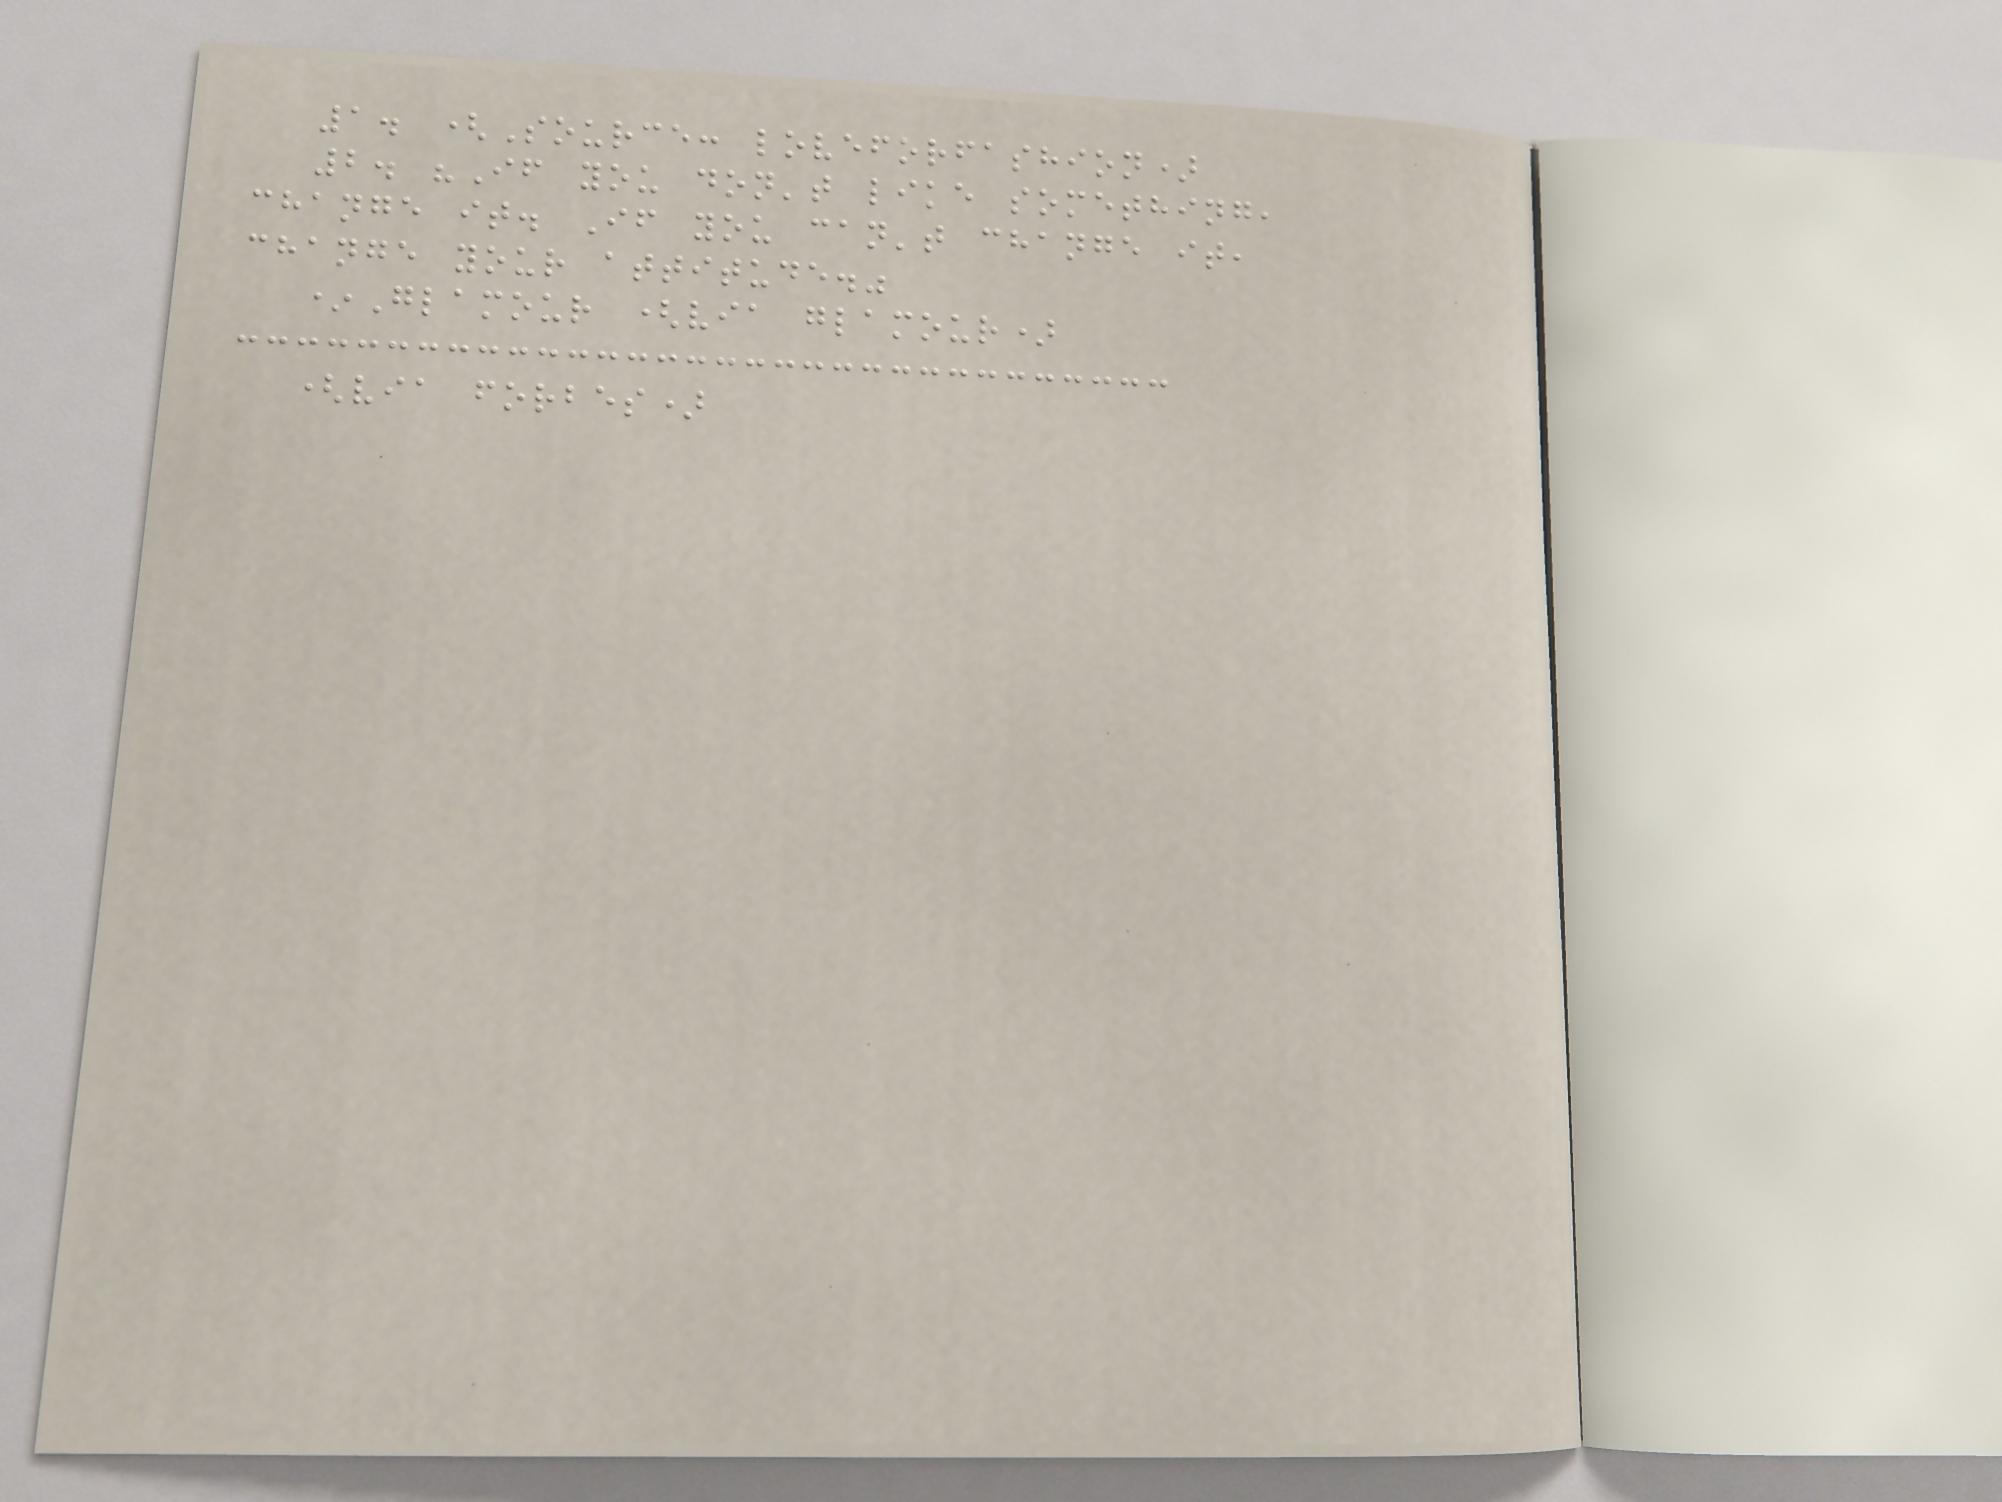1. (Source: loveforfashion)
2. "If you don't like something,
change it. If you can't change it,
change your attitude."
*Glamour (via glamour)
(via forbes)
